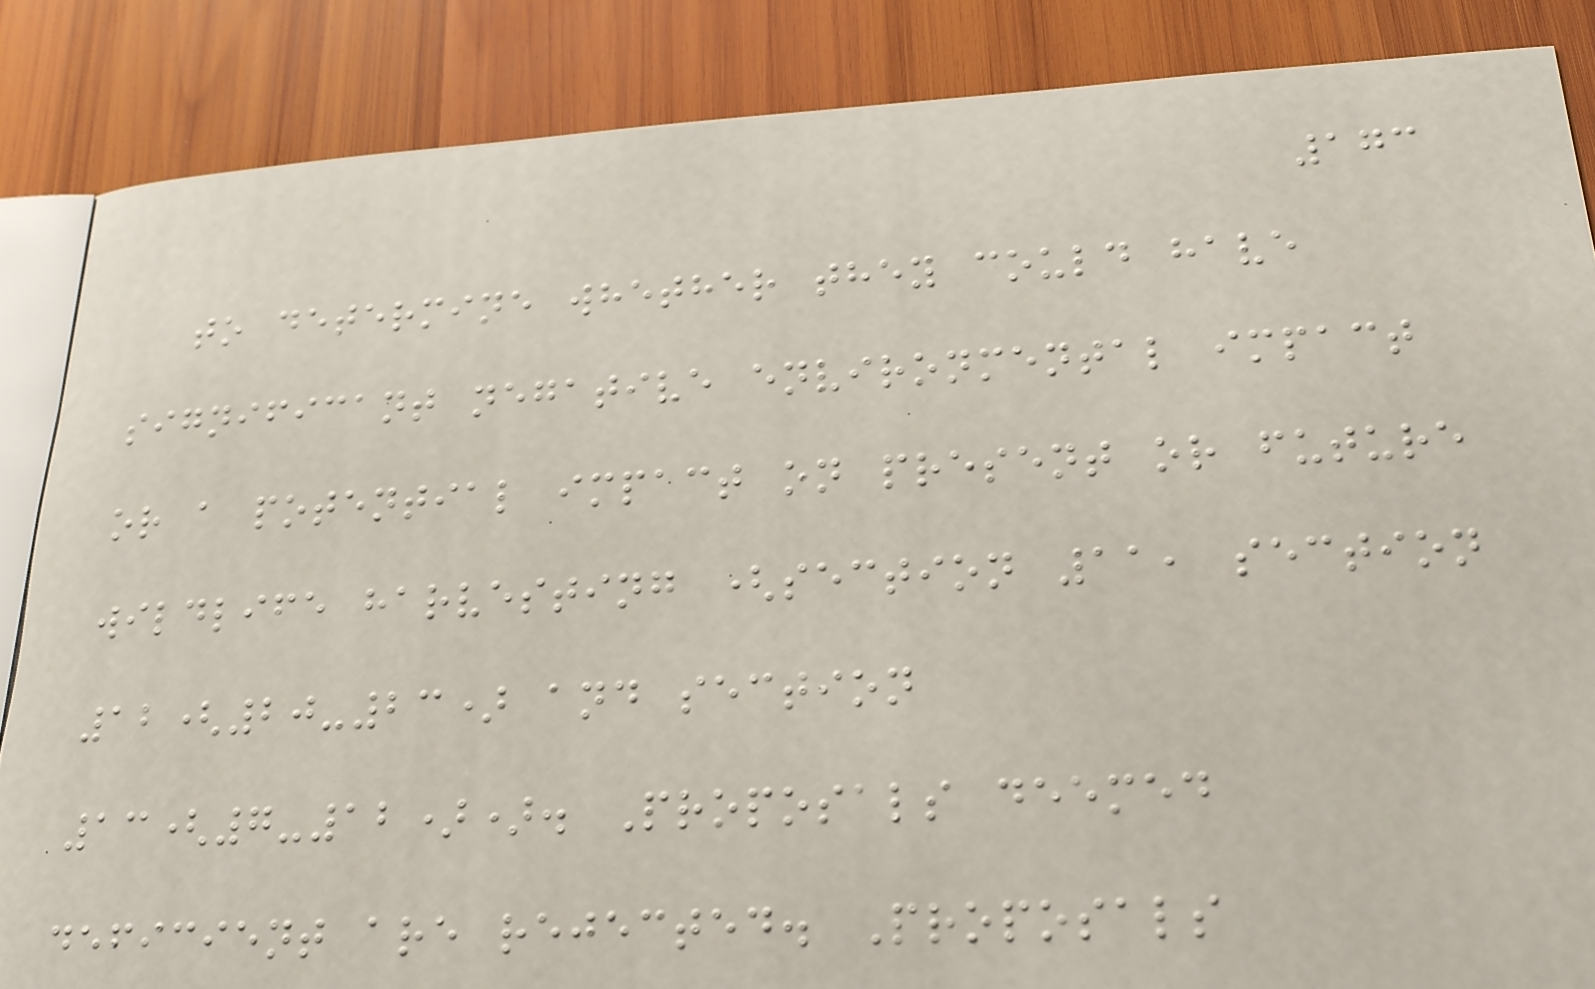173
to determine whether they could have
significant negative environmental impact
or a potential impact on present or future
wildlife harvesting (section 11, section
12(20-23) and section
13(7-12)). Proposals deemed
deficient are rejected. Proposals
